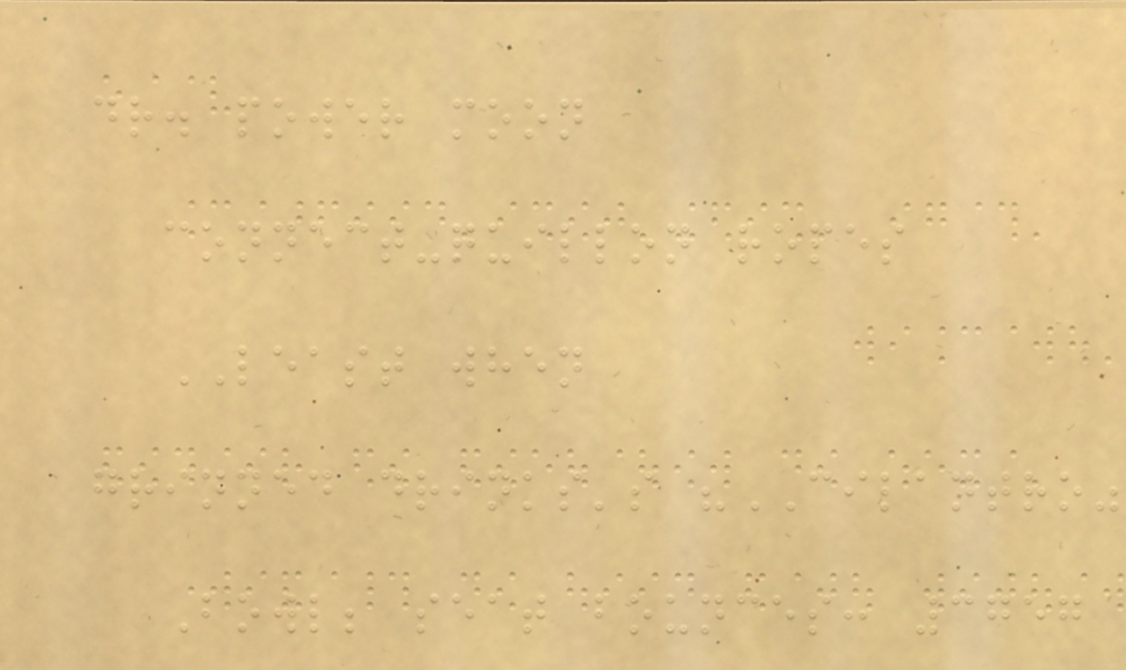dr. power moon
connect-quillon ropes
LEAST when
grinned drinks's "CILANTRO"
Bowl; seat bounces: 3757
